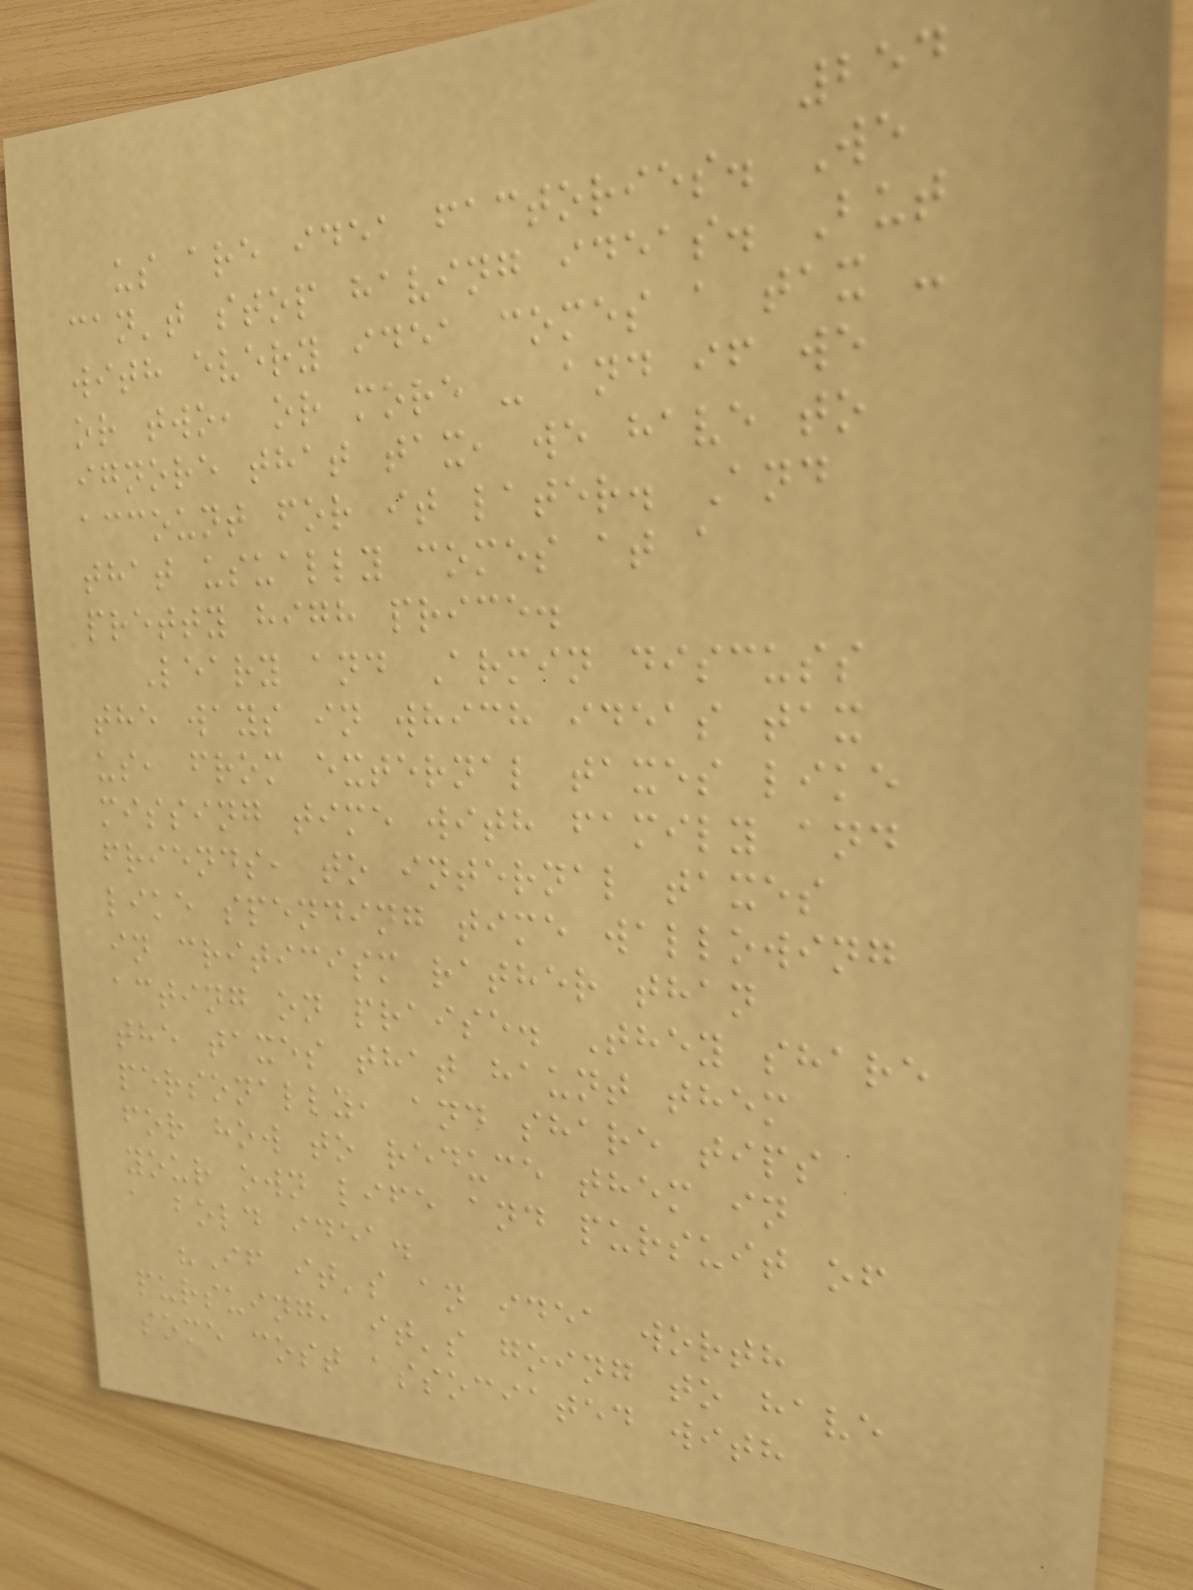254
us are idea factories. We
can't stop having ideas. But
with every idea comes a tax -
or two, or more - and if we
ignore that tax, we have to
account for it later. And
that usually comes at a
pretty high price.
Leary and Armin discuss
the ways in which ideas tax
us, from external taxes like
missing time with family and
friends, to internal taxes
like spending time wallowing
in criticism rather than
acting on praise. They share
the taxes that haunt them
personally, and share tips
for how to reduce them in
your own life and pursuit of
a bold idea.
"If it's an idea worth
pursuing, it's going to have
some cost associated with
